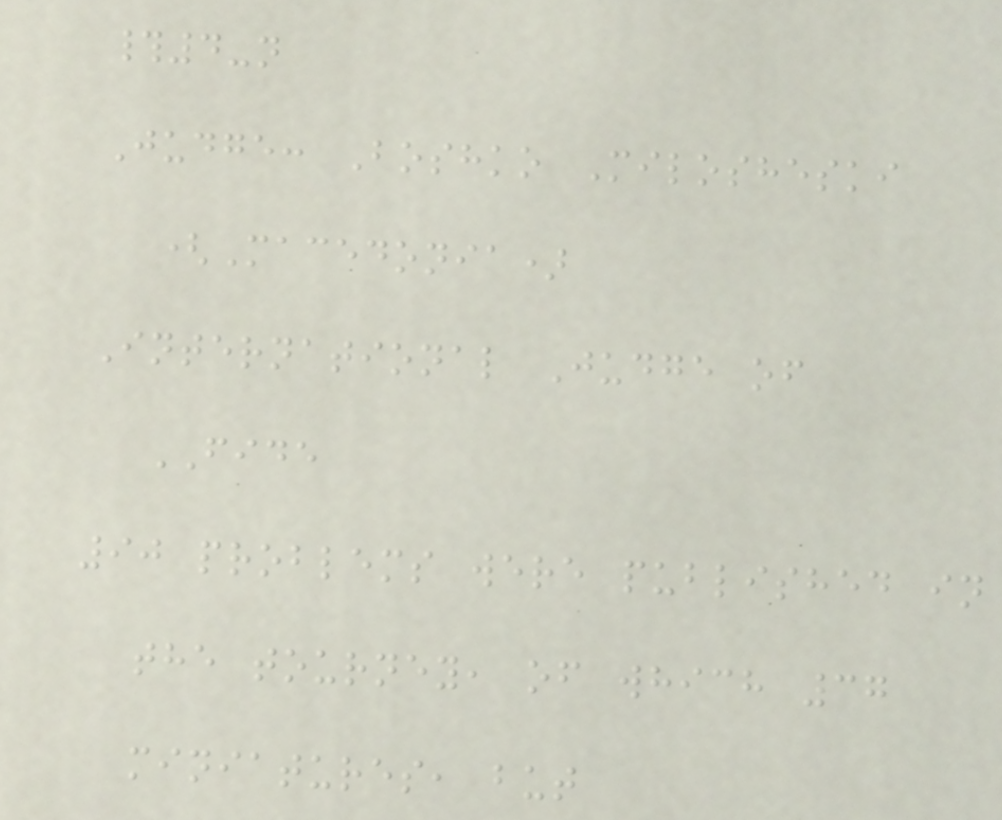#4-n
Judge: Boshko Milosheski
(Macedonia)
International Judge of
FIDE
90 problems were published in
the tourney, of which 37
miniatures, but
